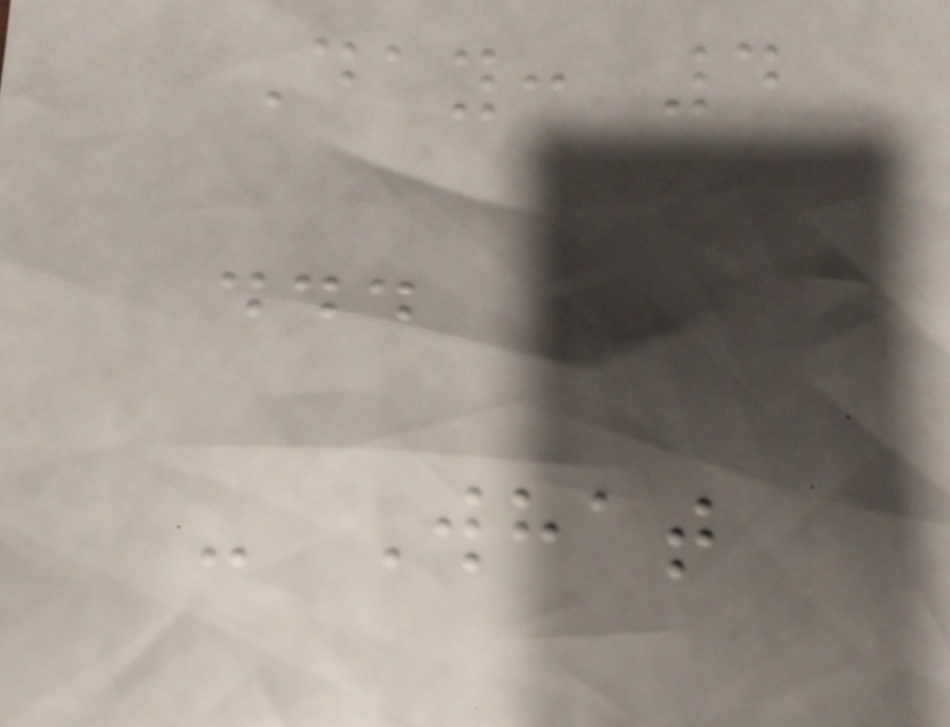Day: 4
...
- What
